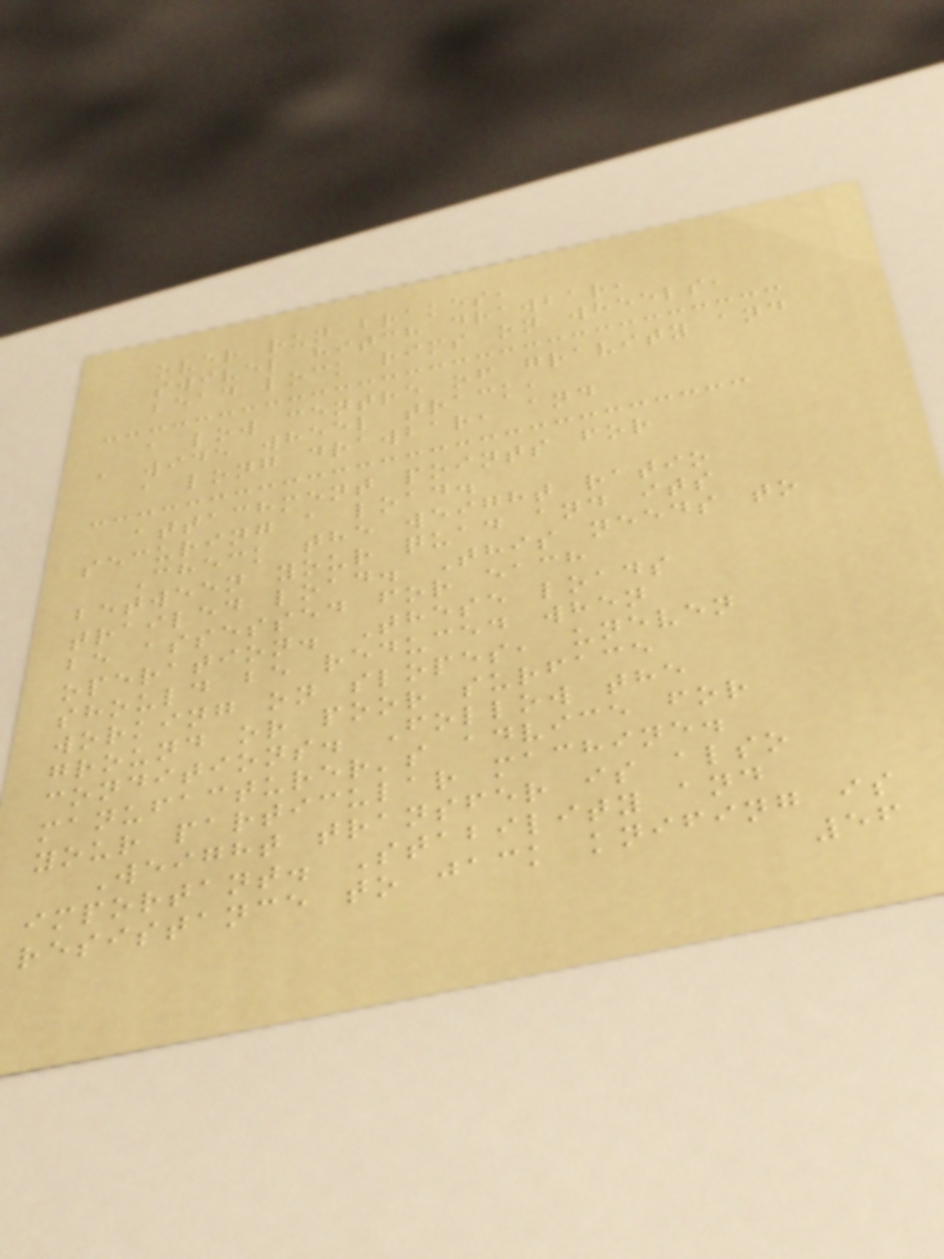over run brakes,
swivel hitch drawbar,
bead lock rims on wheels,
a low centre of gravity and
a wide wheel track,
a long drawbar, and
attachment points for
securing a load.
Check the weight ratio
between your quad and its
trailed load. This needs to
be assessed for each
operation. These loads
should be reduced when
working on slopes, uneven
ground or poor surface
conditions. Follow the
manufacturer's advice for
your particular machine.
Weight transfer is also
important. Stability and
resistance to jack knifing is
56
